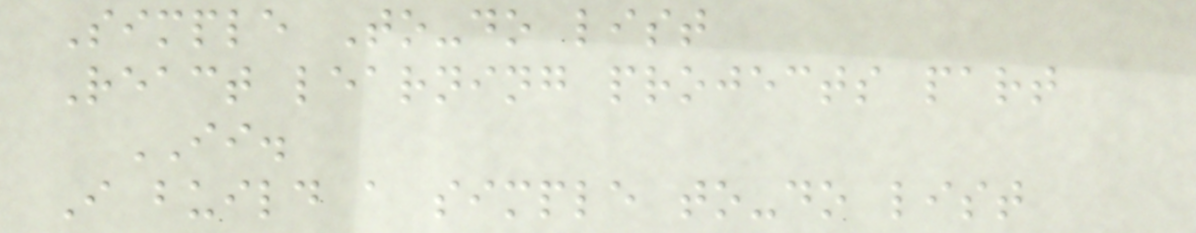Simple To-do list
React learning projects part
II.
I build a simple to-do list
